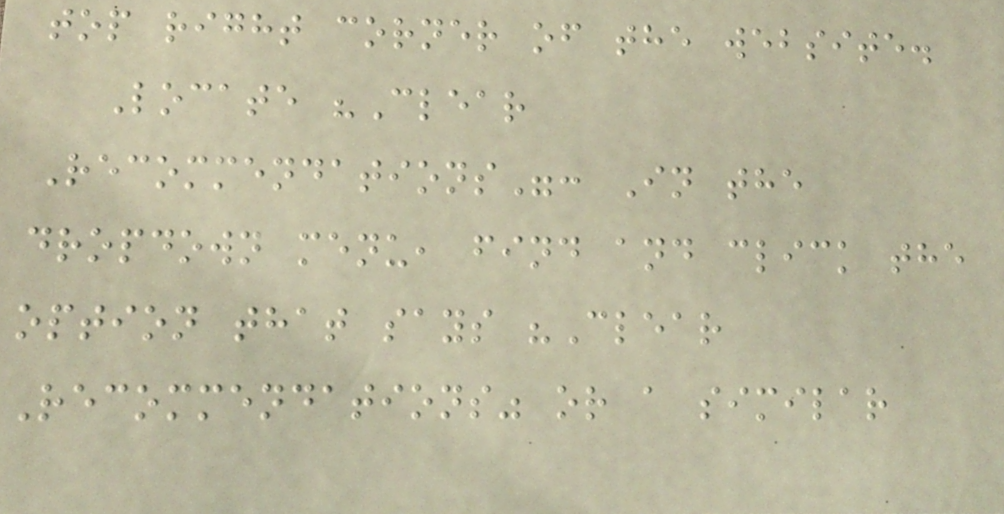top right corner of the website.
Locate "Clear
Recommendations": In the
dropdown menu, find and click the
option that says "Clear
Recommendations" or a similar
